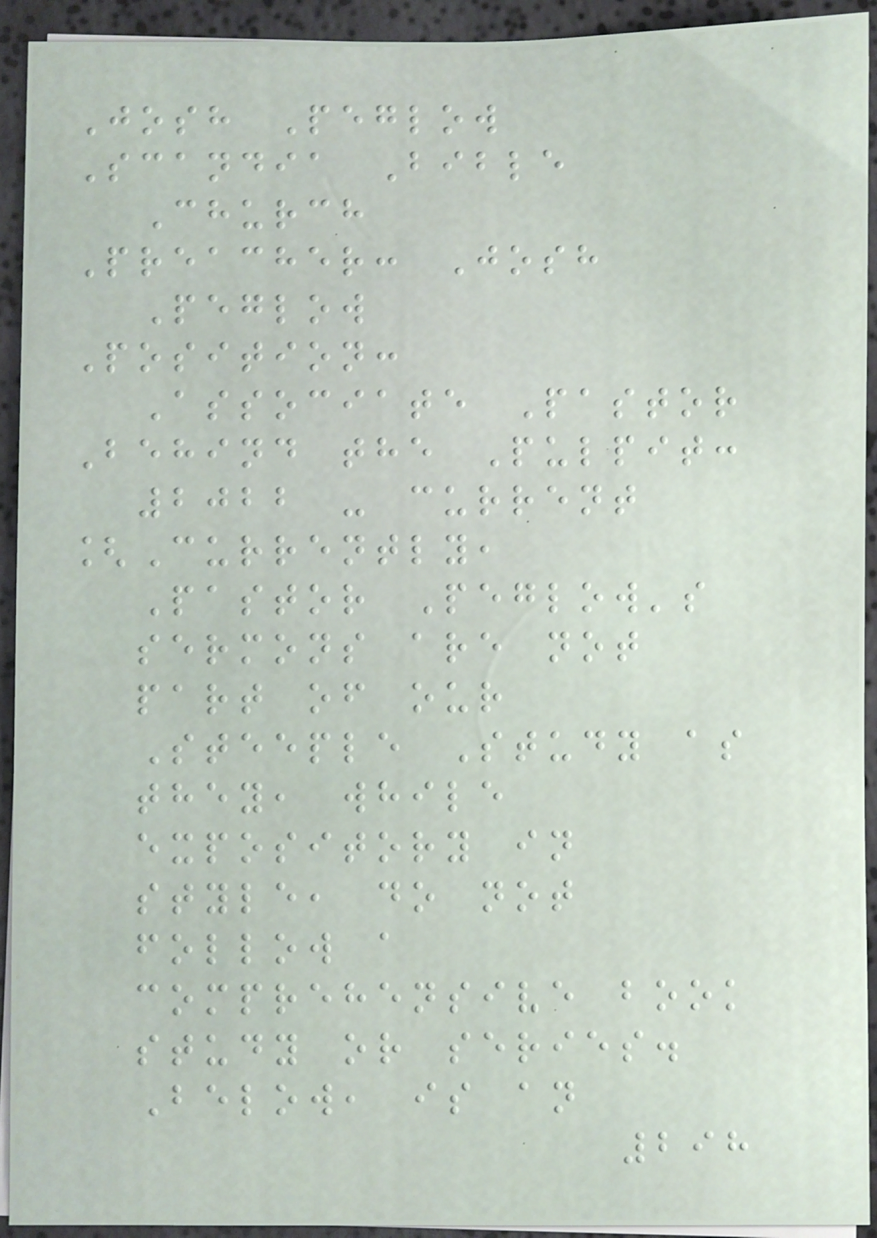Josh Peglow
Scandia Bible
Church
Preacher: Josh
Peglow
Position:
Associate Pastor
Behind the Pulpit:
2022 - current
[Currently,
Pastor Peglow's
sermons are not
part of our
Steeple Study as
they, while
expository in
style, do not
follow a
comprehensive book
study or series.
Below, is an
298
